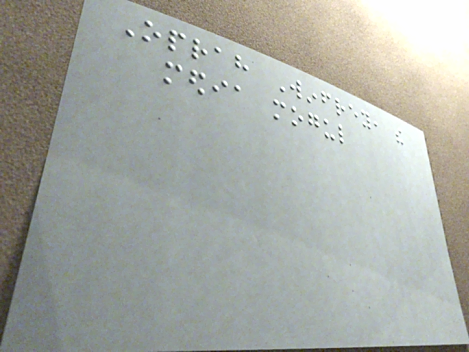Oprah Winfrey, the
media mogul
